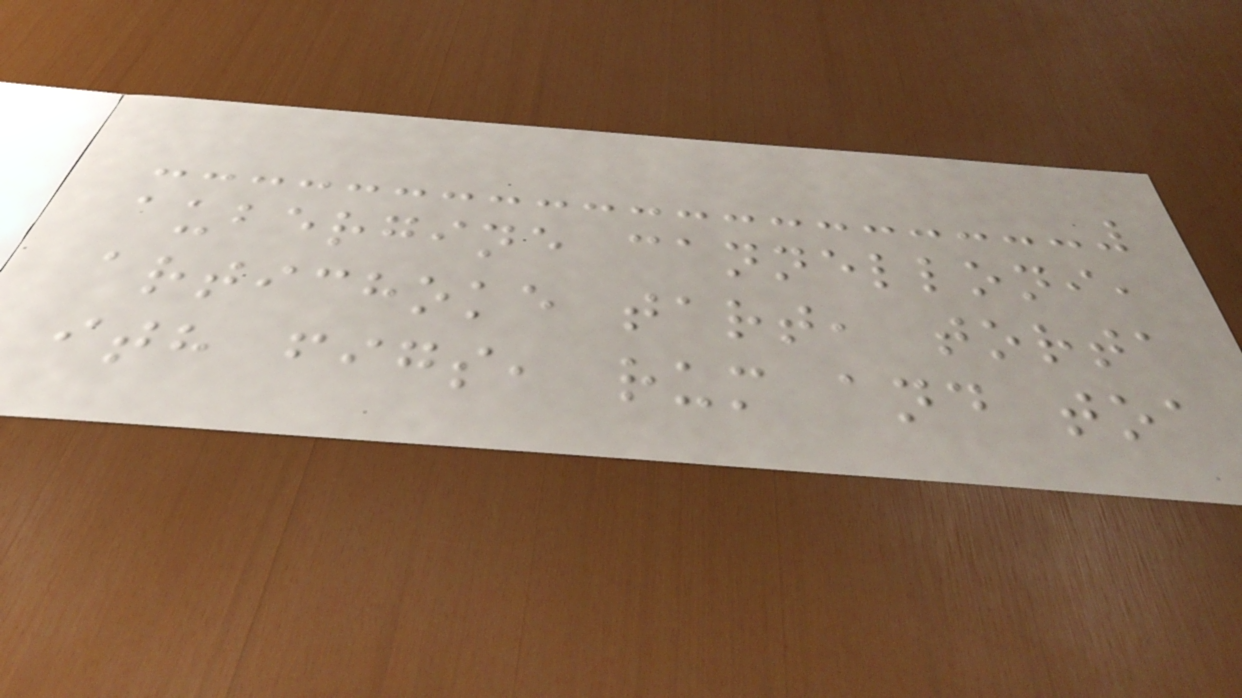aubergine cannelloni,
artichoke tart, torta
ith figs, rum and toa
